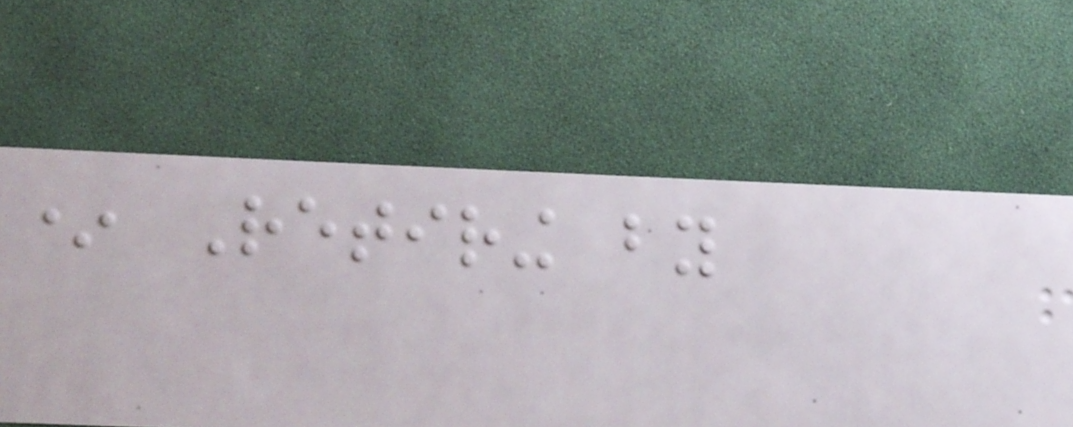* Retiring by
